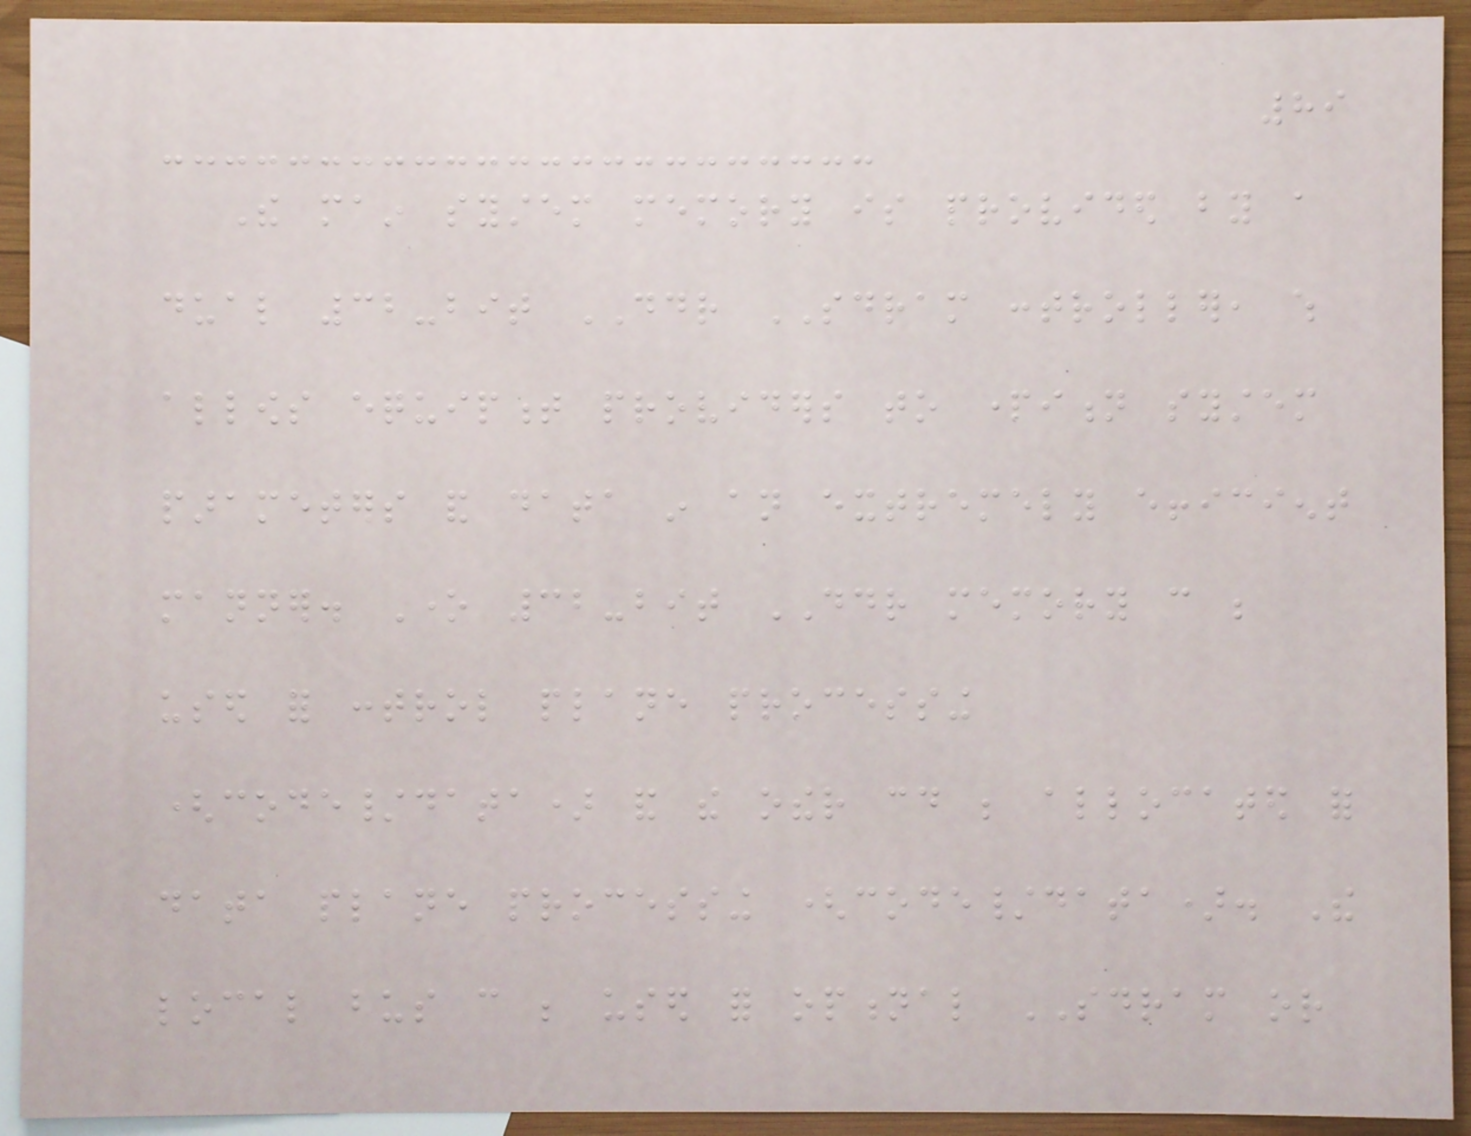89
The main system memory is provided by a
dual 32-bit DDR SDRAM controller, which
allows equipment providers to partition system
parameters and data in an extremely efficient
manner. One 32-bit DDR memory can be
used for control plane processing
(code/data) and the other could be allocated for
data plane processing (code/data). The
local bus can be used for optional SDRAM or
